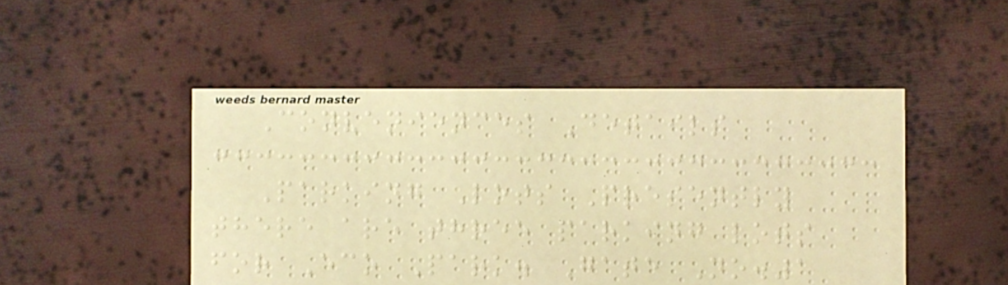Conveniences Details
Parking Lots Presently
there are three parking lots
for Eco Park. Gate No.1
